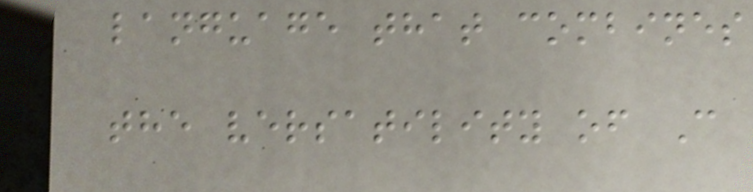language that combines
the versatility of C
